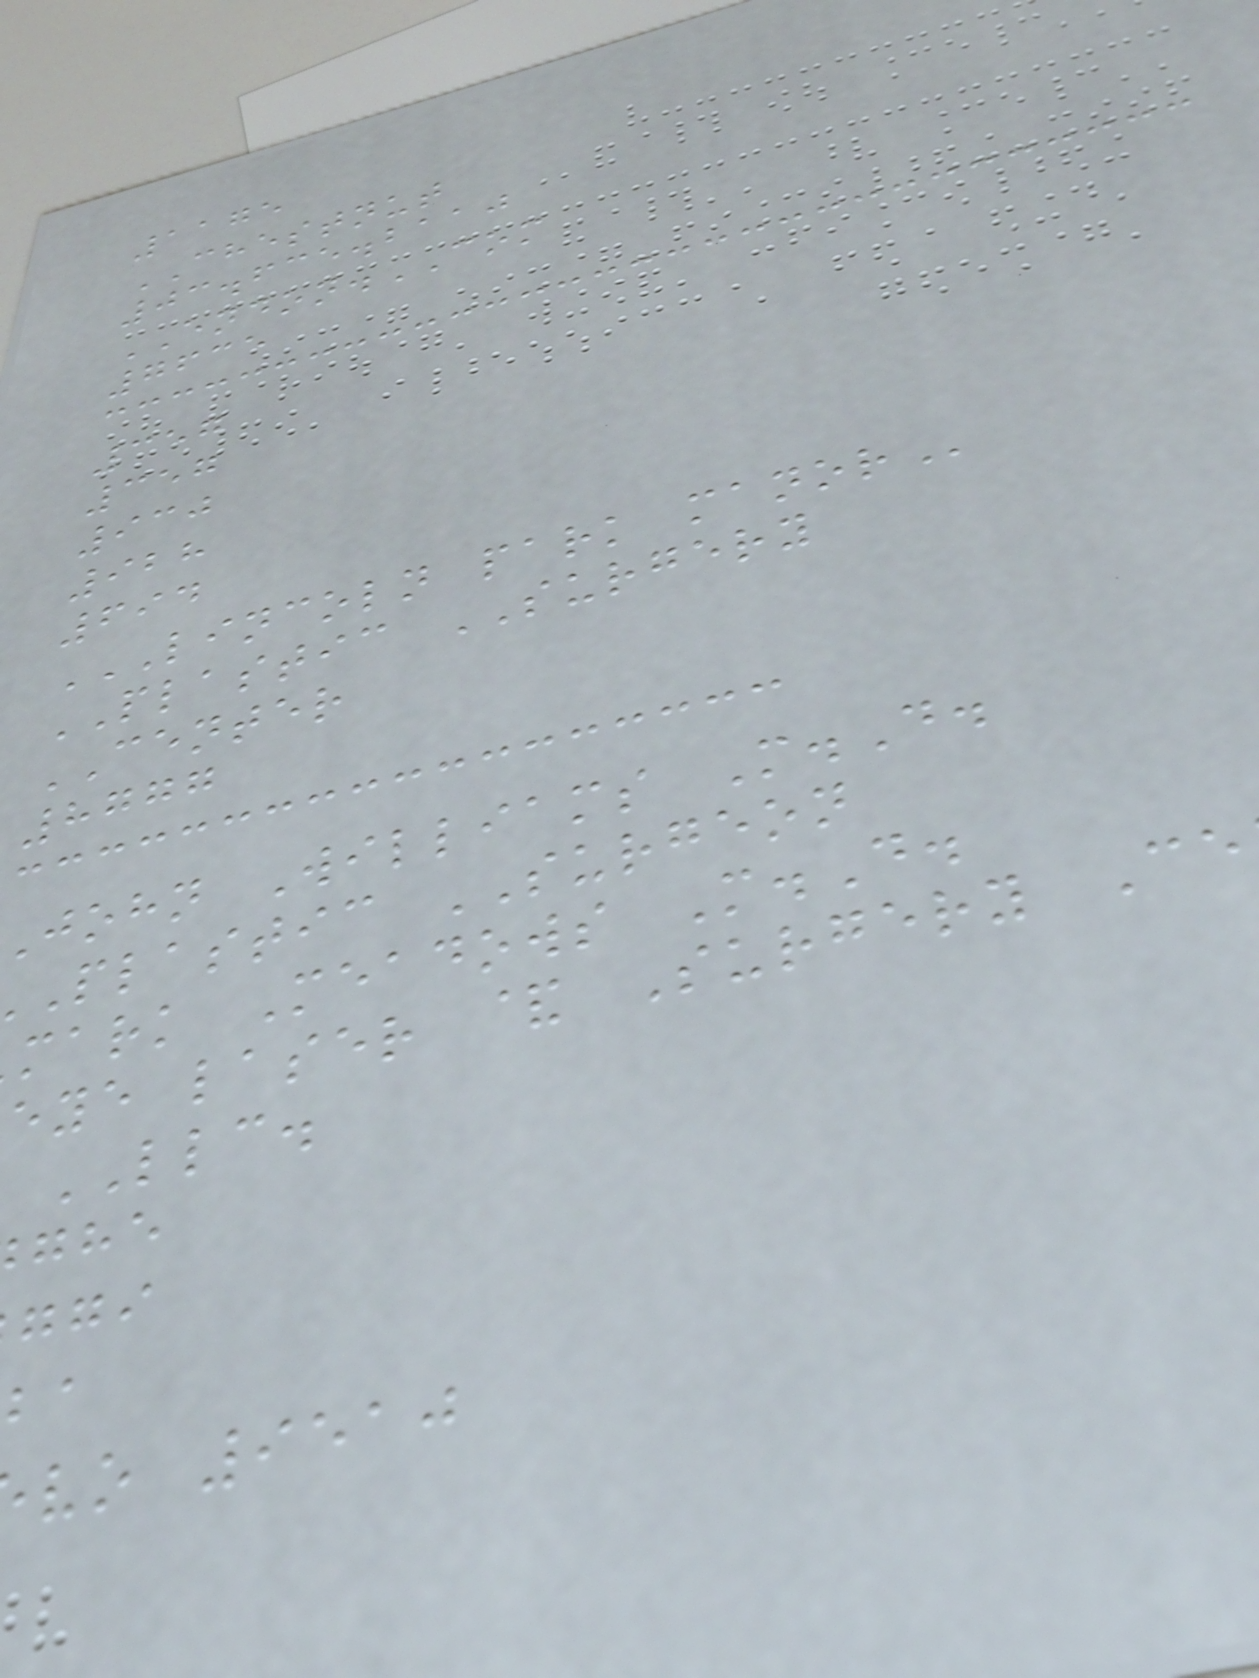1175
CHESTNUT
03.635.2110
ENDON.COM
7635
357
357
930
928
694
LINCOLN PARK MANOR
PLASTIC SURGERY
CENTER
8777
john Williams M.D.
plastic SURGEON
mark Meadows M.D.
eye laser & Surgery Ce
LLC.
vo 9510
